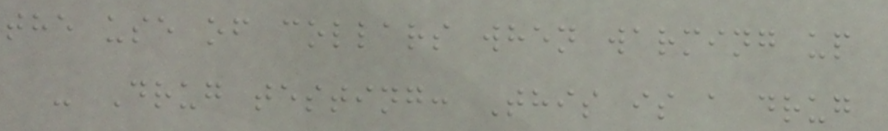the use of collars when warming up
- Drug testing: This is a drug
